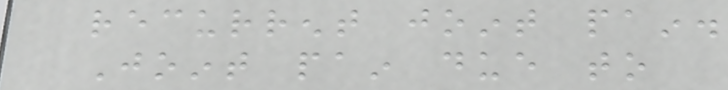recurrent joint pain.
Joint pain due to
